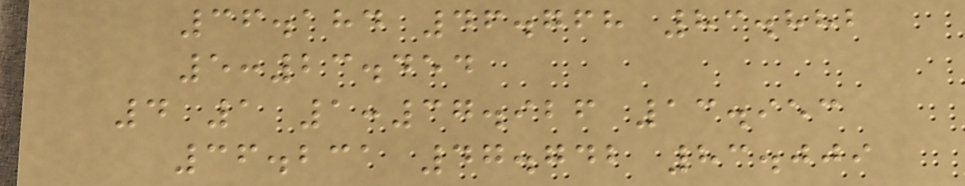36.184 46.768 83.882
5:23.454
4 1 1:37.926 13.953
36.231 47.742 83.009
